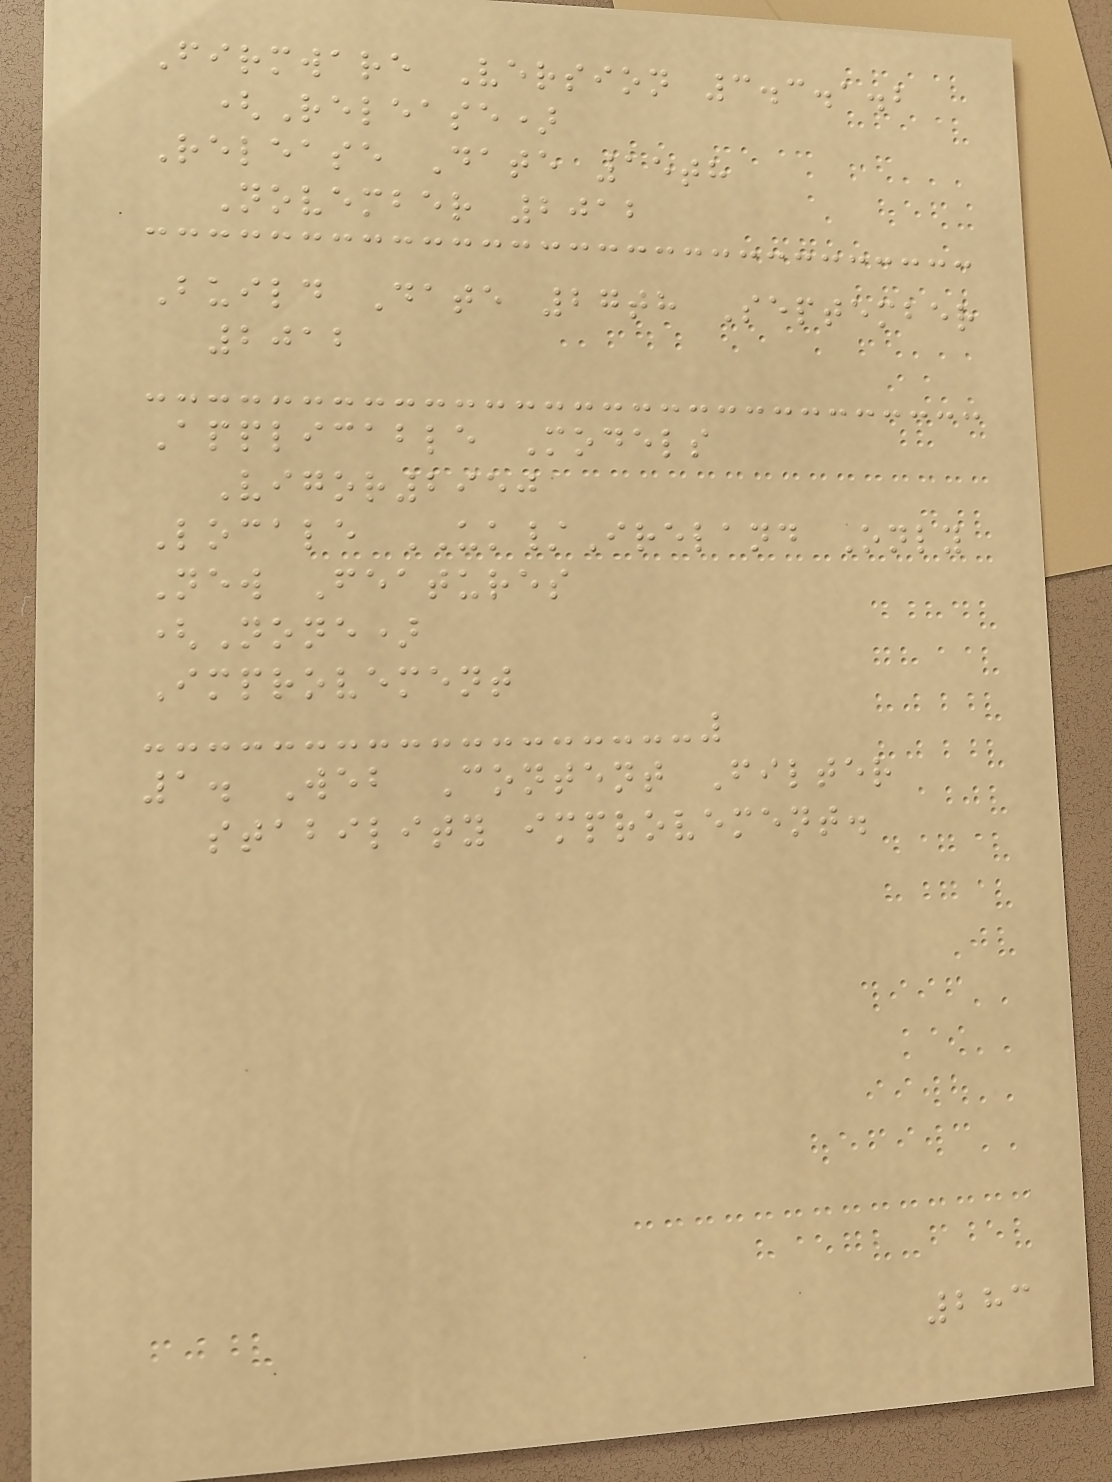Firmware Version 3.3.1.2
(Release)
Release Date 15th
November 2012
Build Date 27th September
2012
Applicable Models
Vigor2950
Locale UK/Ireland Only
New Features
(None)
Improvement
1. Web Content Filter
stability improvement.
283
